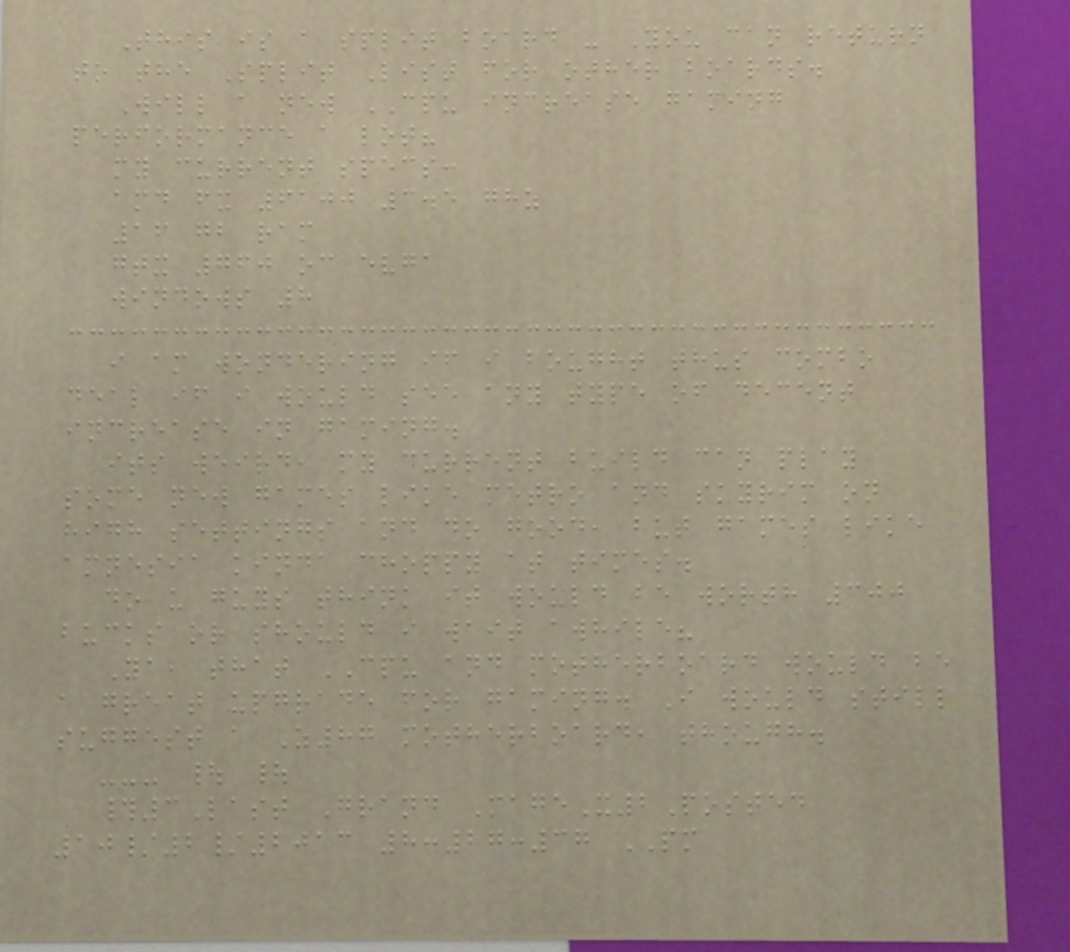This is a split board - You can return
to the Split List for other boards.
Will a new CPU increase gaming
performance a lot?
my current specs:
amd fx 6100 3.5 ghz
16 gb ram
gtx 760 oc evga
windows 8
i am wondering if i bought thus combo
deal if i would see any type of decent
increase in gaming.
its weird, my current build can play
some new games like metro and skyrim on
high settings and do good, but games like
amnesia kinda choppy at times.
do u guys think it would be worth 300
bucks or should i wait awhile?
Ya, that CPU and motherboard would be
a great upgrade for gaming. I would still
suggest a Z87 motherboard, though.
--- | |
#3Last Grand MageX2Posted
10/2/2013 8:27:37 PM
